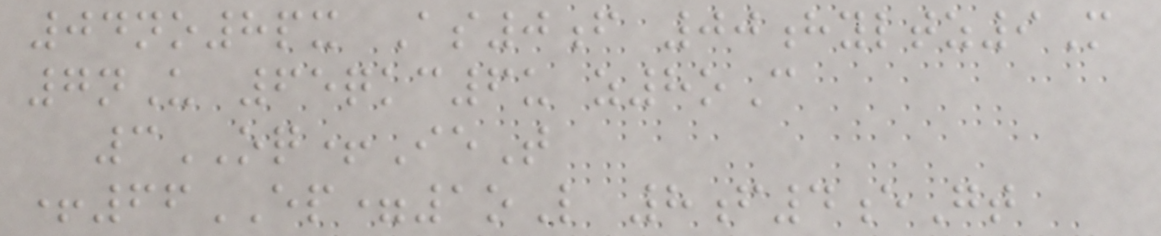04no8px As0f 00hyltz9M
7nU 65qkc6u z8oC
3OQ+IeT
+66EP=1oL 8f4eGt
